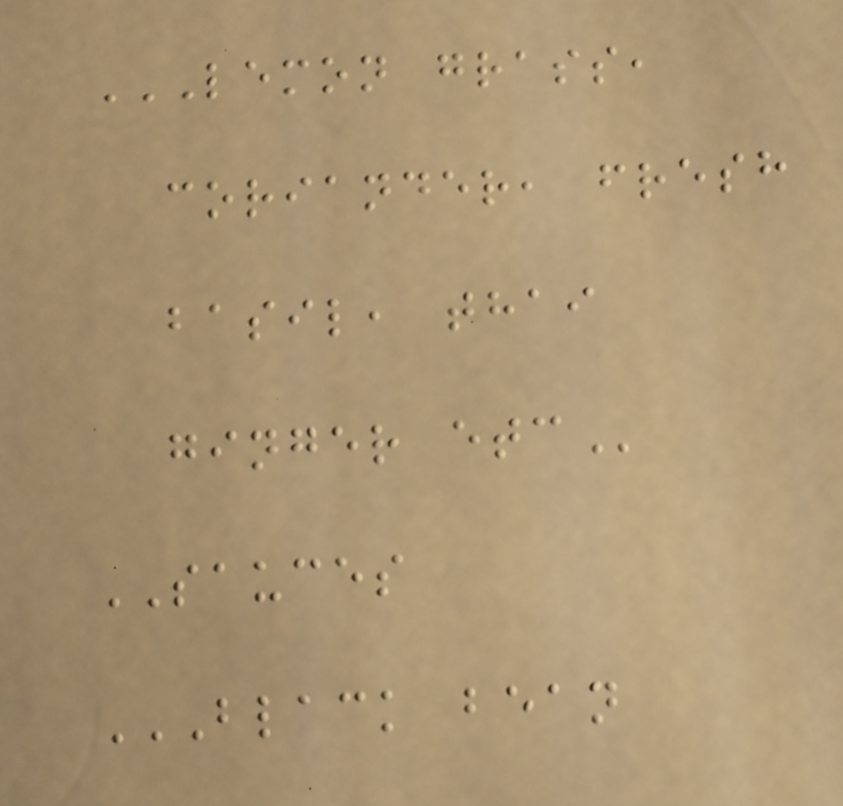LEMON GRASS,
CORIANDER, FRESH
BASIL, THAI
GINGER ETC
SAUCES
BLACK BEAN
